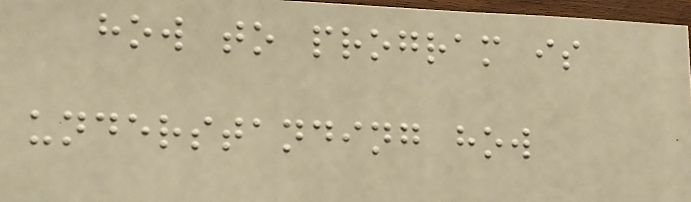how to program is
understanding how
